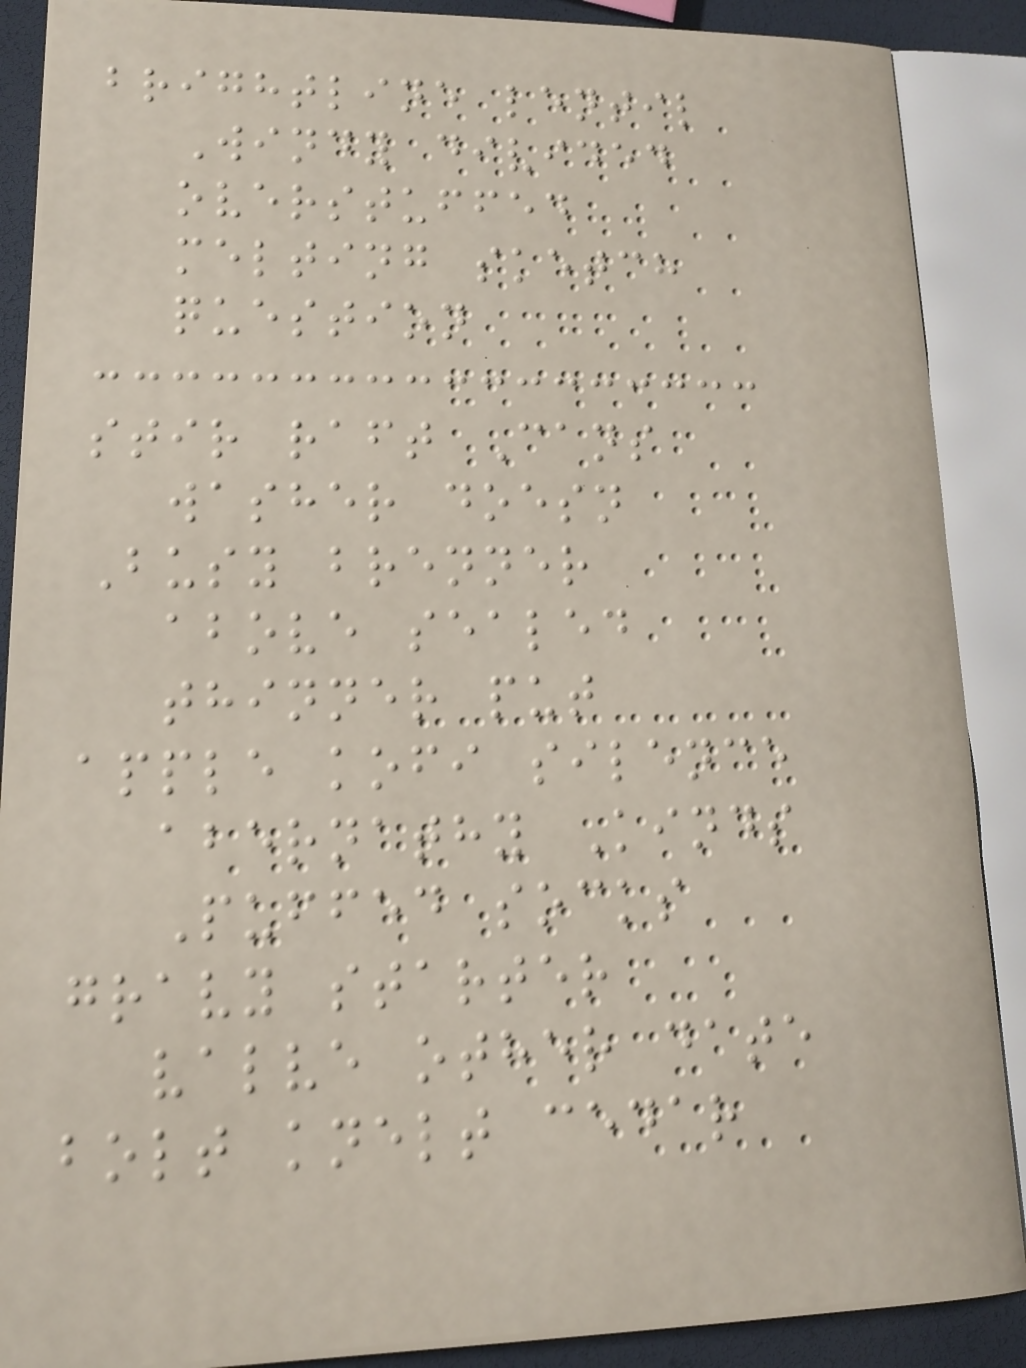brightline lentil
Windy divided
overstuffed
melting sketch
question
stir raft Cans
washer doesn
Busy brenner
above sealed
thinner put
apple kofi silence
abernathy Kinds
Puffed socks
gravy starter
valve other date
bolt knelt cedar
